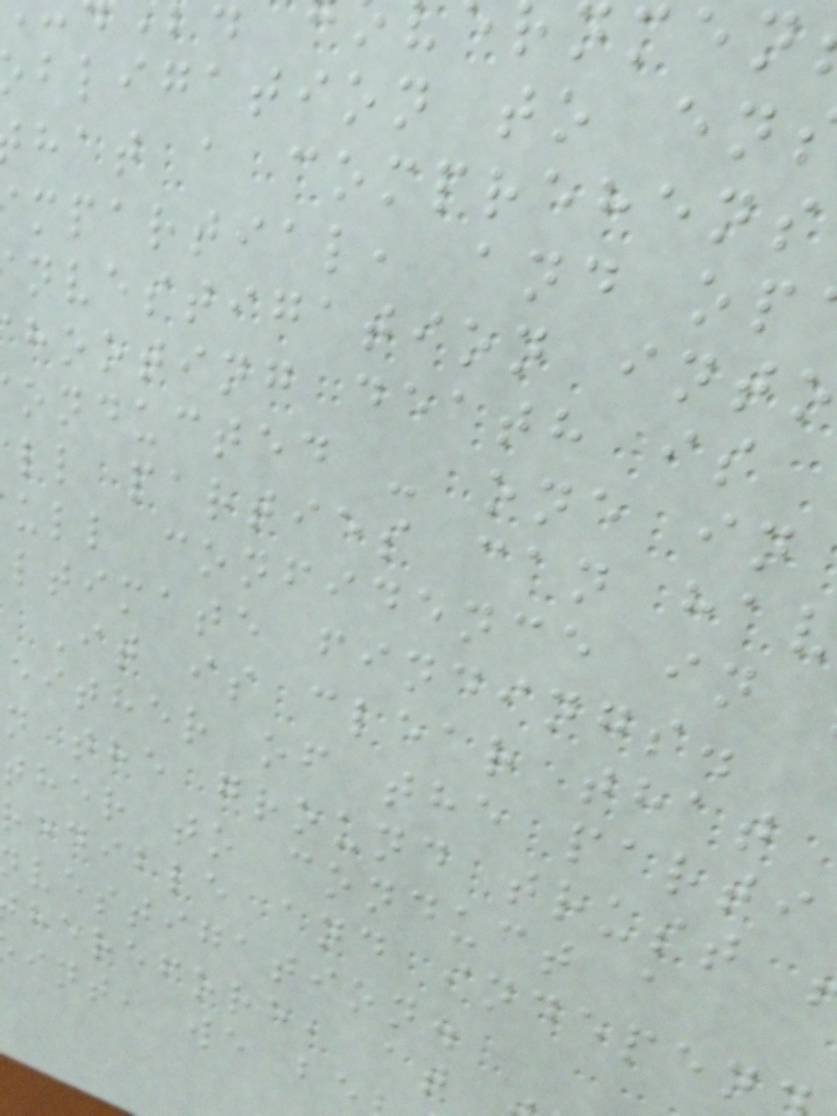bligation to en
hat a comprehens
mpartial, and op
nvestigation int
hooting death is
onducted - one in
ll parties can hav
ull confidence in
ltimate findings.
It is clear that
either of the parti
n the ground trust
ther to conduct a
redible and indepen
vestigation.
herefore, at
int, we be
